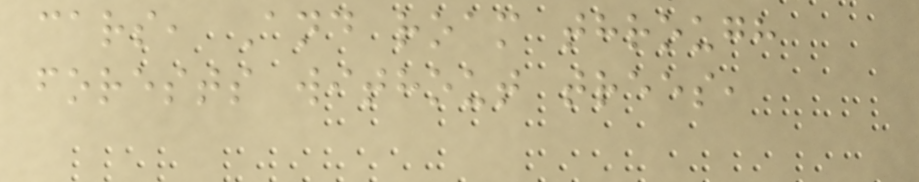cars, And roam through
forests without trees,
